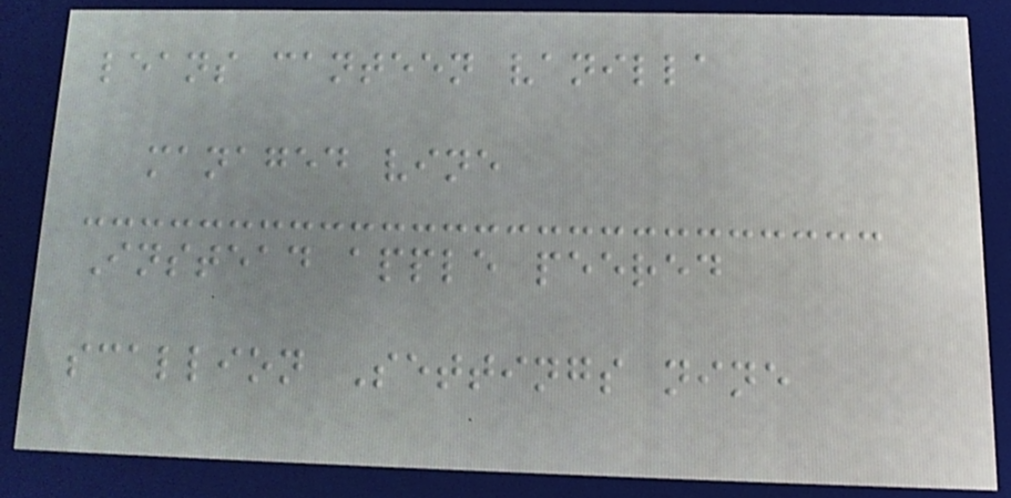leans canteen vanilla
managed vine
Instead apple peered
scallion Settings nine
